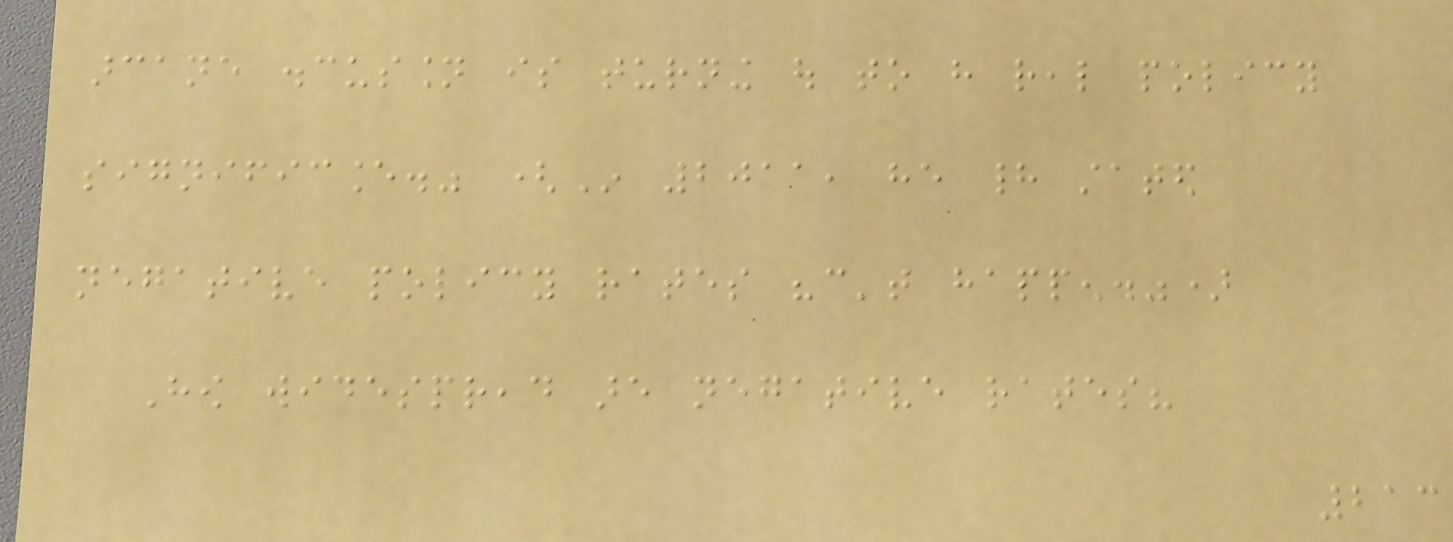arcane discussion is turning out to have real policy
significance." (In 2011, he had stated
negative policy rates "can't happen.")
How widespread are negative rates?
213
